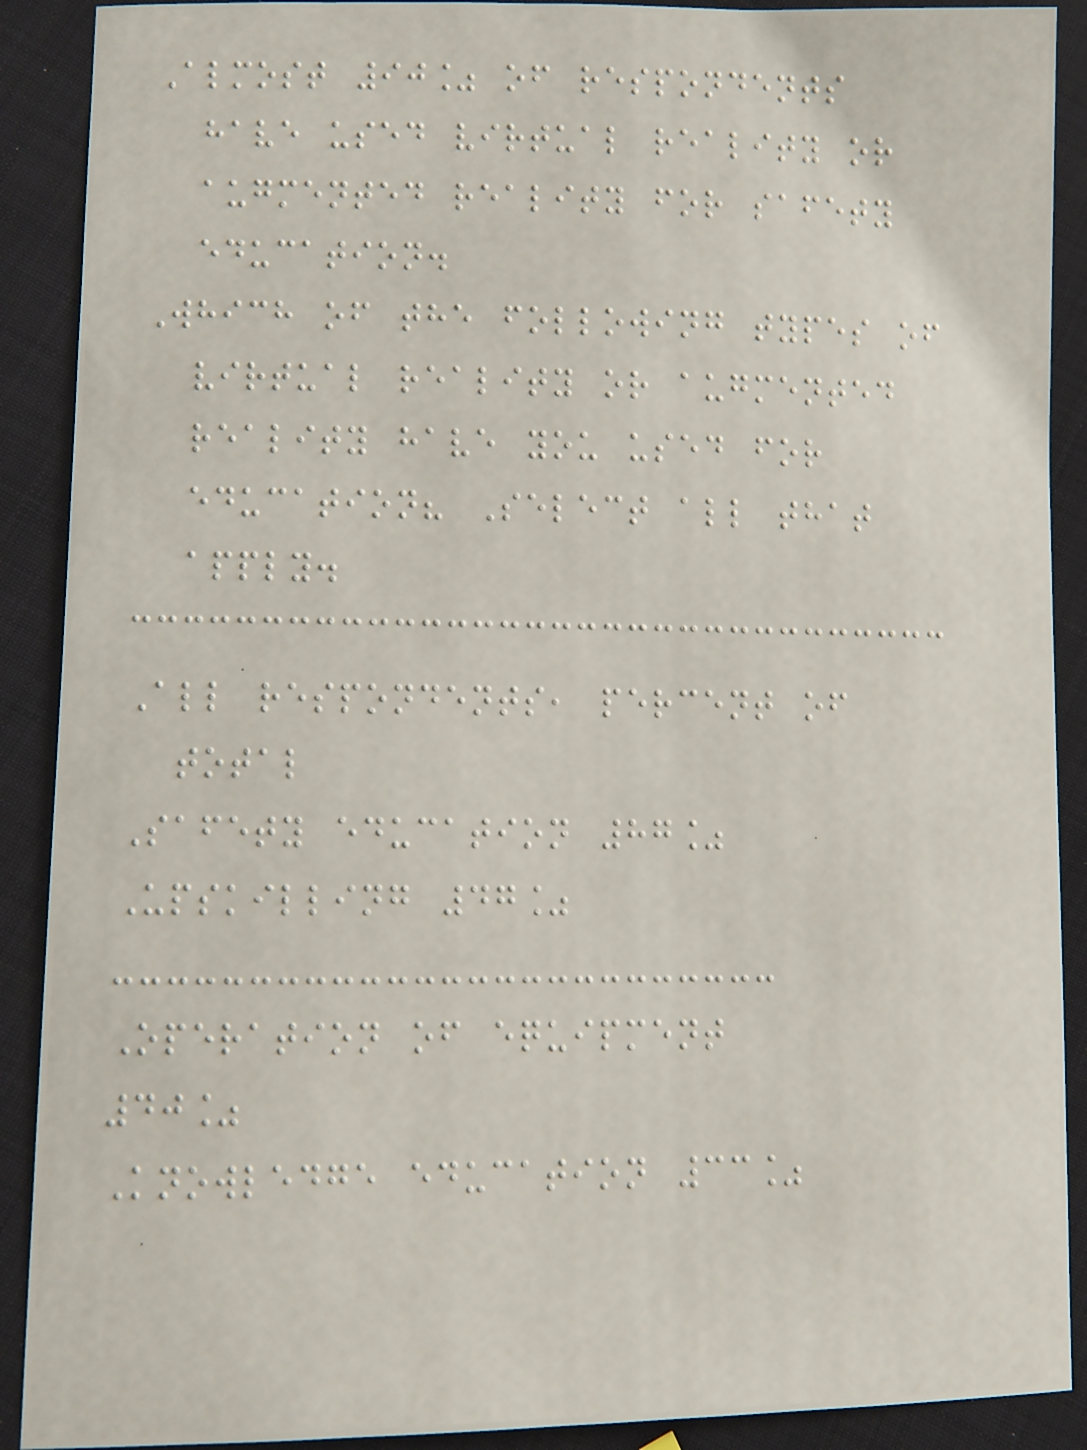Almost 90% of respondents
have used virtual reality or
augmented reality for safety
education.
Which of the following types of
virtual reality or augmented
reality have you used for
education? Select all that
apply.
All respondents, percent of
total
Safety education 87%
Upskilling 47%
Operation of equipment
40%
Knowledge education 33%
